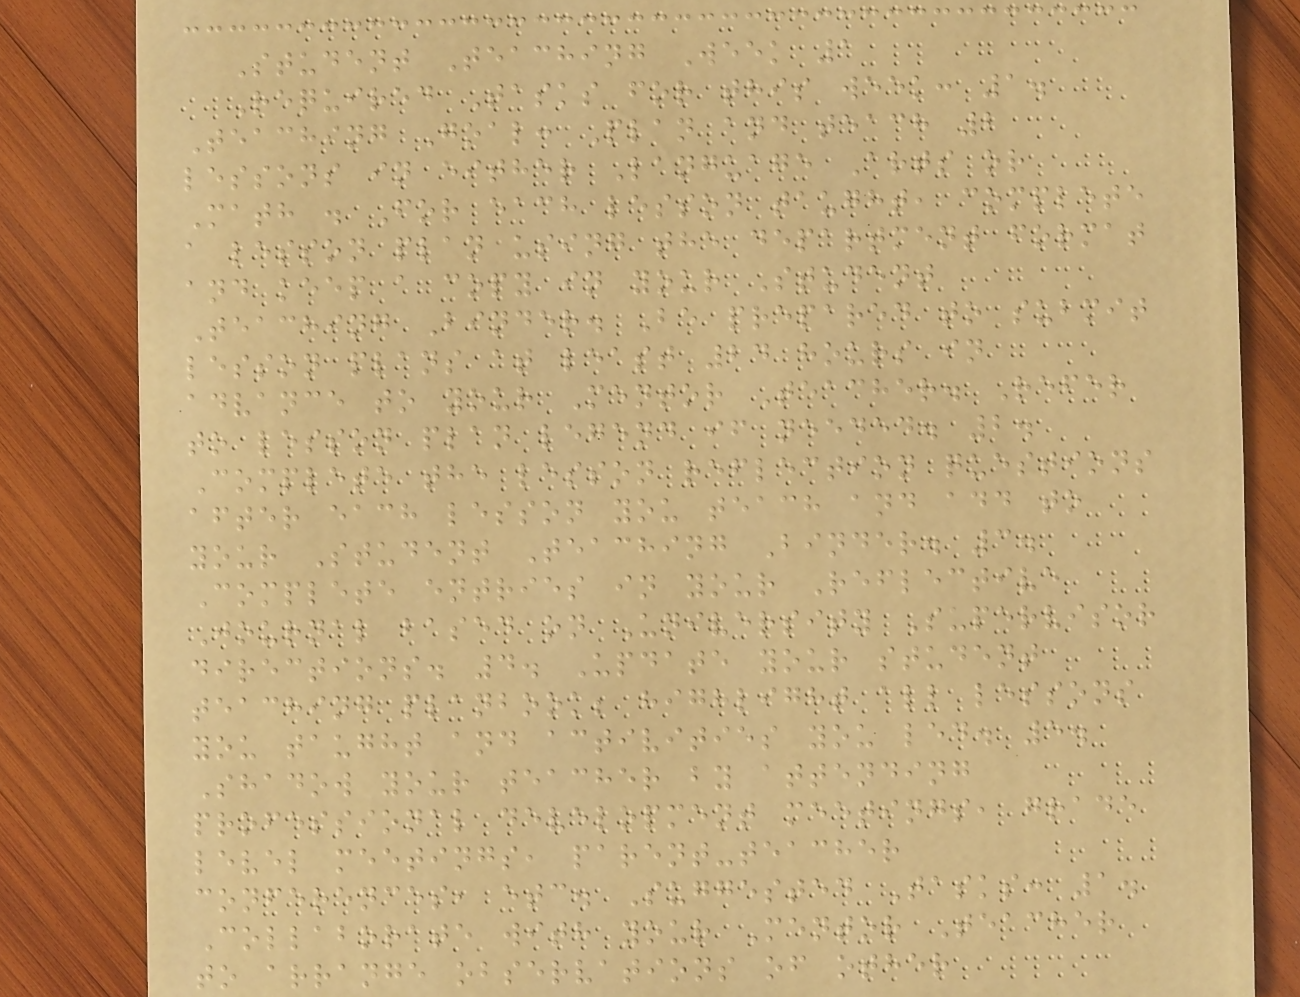Student Teaching Week 1
Required Tasks for this week: 1.
Teaching Goal: Plan and teach 2
lessons in either Language Arts or
Math . For each lesson taught, complete
a lesson plan using the department format
and keep a copy in your Student
Teaching Binder. Be prepared to submit
lesson plans at least 24 hours in
advance to your Mentor Teacher. Refer
to lesson plan legend if needed. 2.
Complete the lesson reflection questions
after each lesson you teach and add to
your Student Teaching Binder. 3.
Complete entries in your Reflective
Journal based on University Supervisor
directions. 4. Update your student
teaching planbook; highlight all lessons
you taught and activities you led. 5.
Shadow your teacher by attending
professional development meetings, grade
level meetings, parent-teacher
conferences, etc. Suggested Tasks: 1.
Collaborate with your Mentor Teacher
to arrange observations of other
